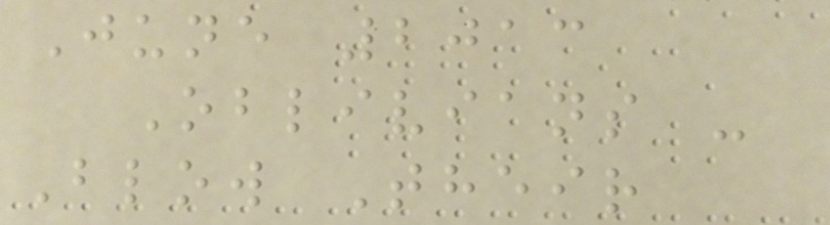June 2013
Oblivians -
Blow Their
